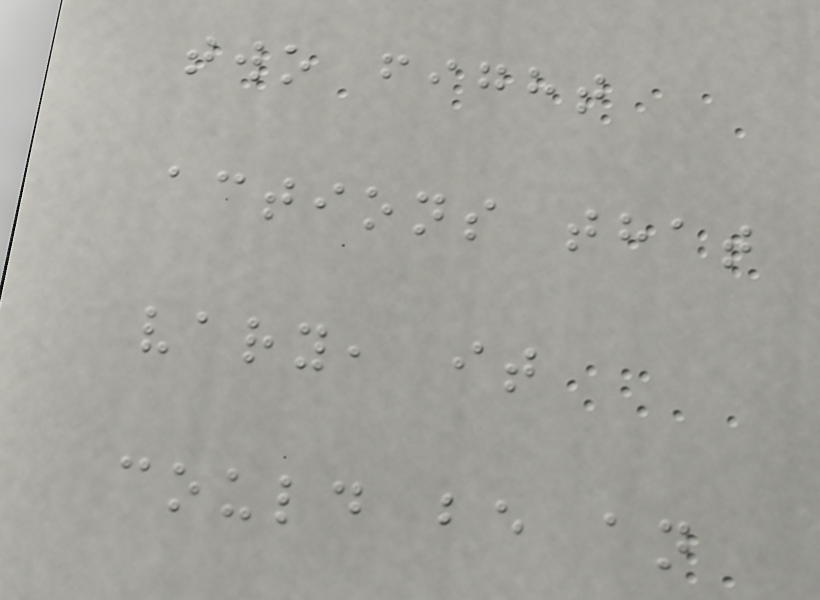two fight
actions that
vary, it
could be an
